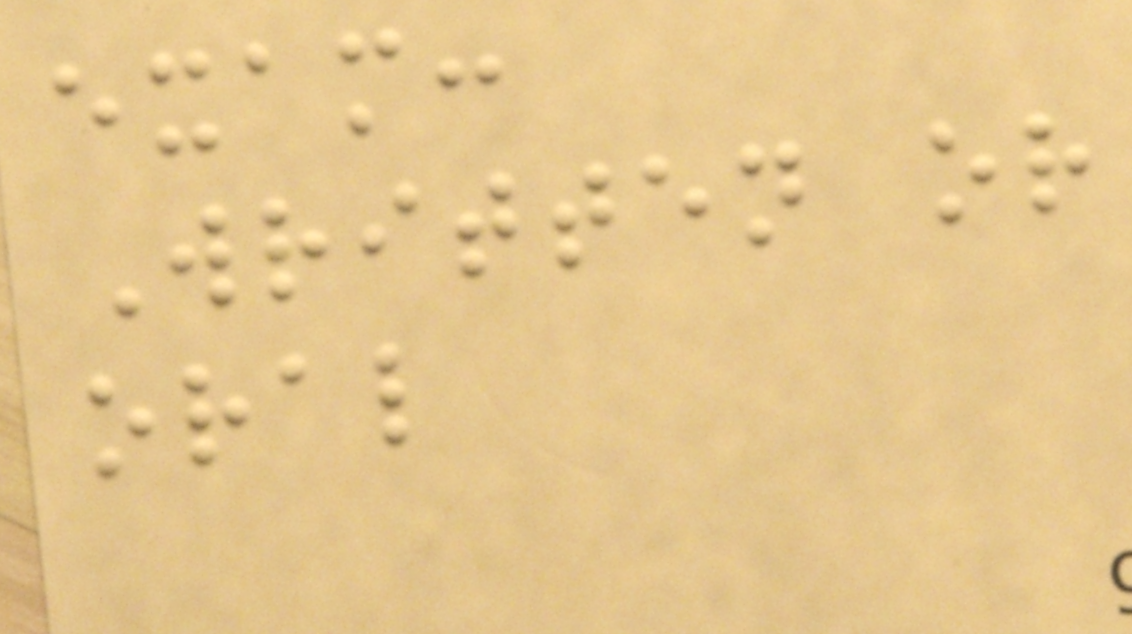exam:
Written or
oral
